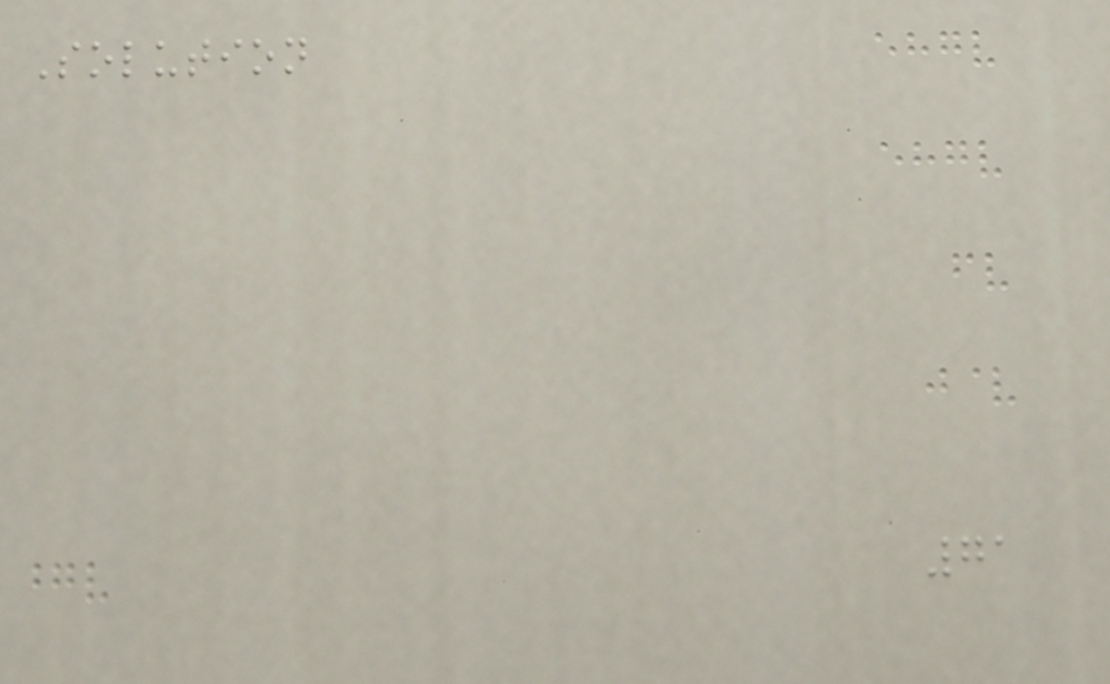Solution
71
